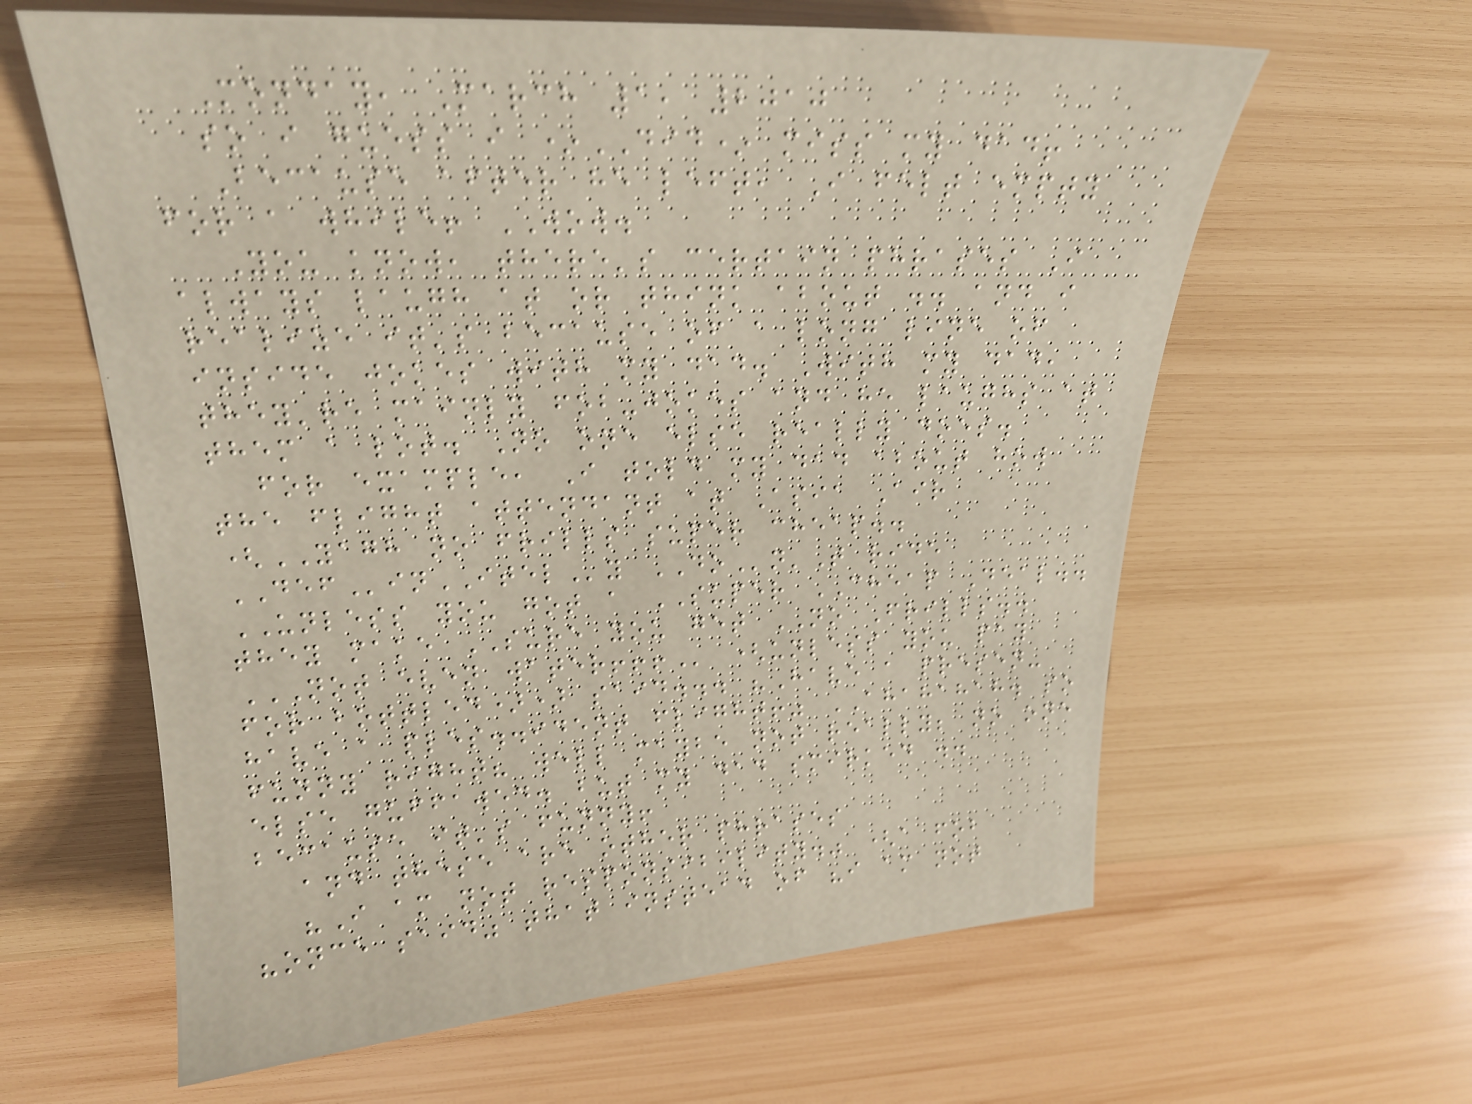Monday, March 1, 2010
so i guess i *DID* miss my dad!
Because after he left, I felt empty
for a while! WOW.
You know, there's certain phrases I
always laugh at or think about .. and i
realize it's because of a long line of
inside jokes with my dad. With my dad,
they're mainly fob-jokes and he laughs at
them a lot. No one else really does.
for example, I told my dad about how
the flight attendant at Asia Air
(YAGH no frills super cheap..
DEFinITELy DOn'T ride
UNLESS you got a SUPER CHEAP Deal..
they make SURE you get NO Frills..
NOT EVEN WATER!!! (unless you pay
for bottled)) said... "Have a presen-
have a ples..ident flight!" AHAHAHAH. so
funny right? well maybe not really; no one
else guffawed. but my dad smirked ..
because it's funny!
and these are other phrases
"I am not responsibility." (a fob
"once said" that instead of "i am not
